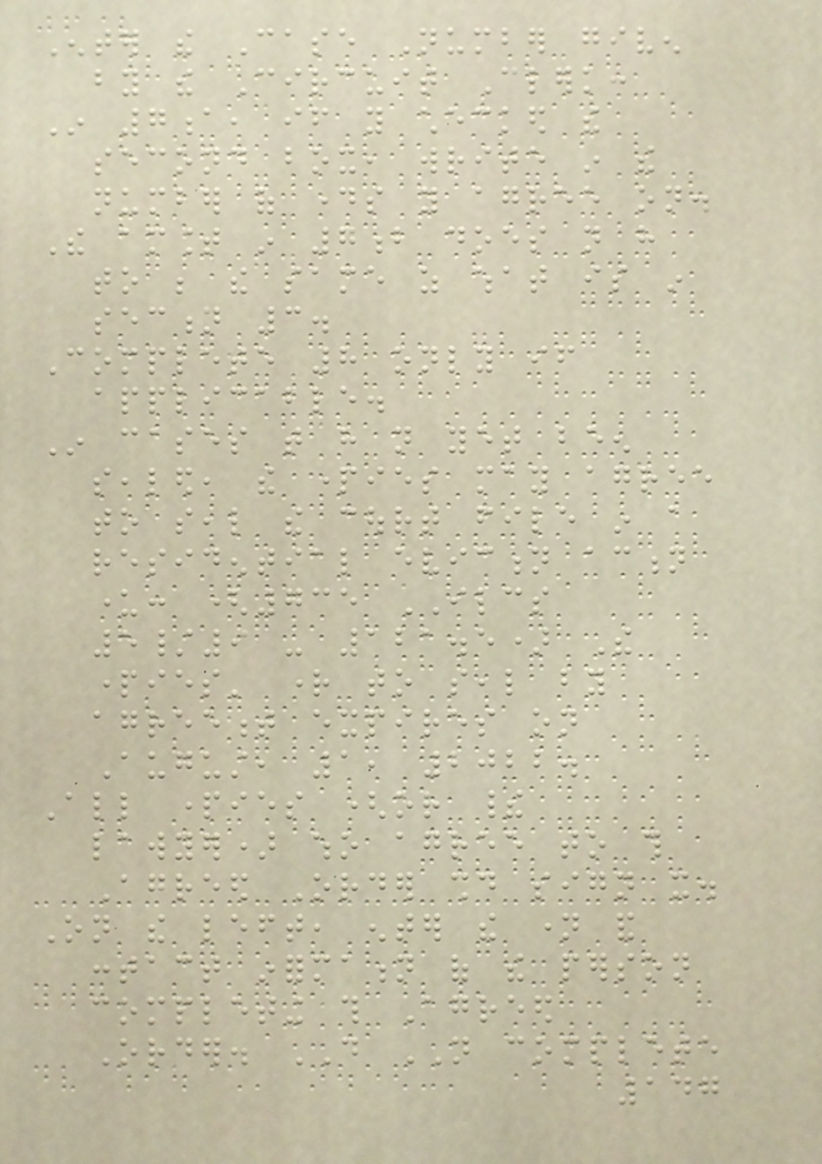Enter the Case Number given
by the Circuit Clerk:
In 7a, if you checked the
second box, write in the
number of days you agree on.
The amount in 7b does not have
to be the same as what is in
section 3.
Complete 8 only if
applicable.
In cases that have not yet been
sealed, the parties may agree
to seal the court file in a
residential eviction action
under: (735 ILCS
5/9 - 121.5) The
parties' right to seal by
agreement expires on
August, 1, 2022.
All parties (or their
lawyer) who agree to this
Agreed Order should sign it.
On the left, enter the name and
contact information of the person
completing this Agreed
Order. DO NOT complete
147
